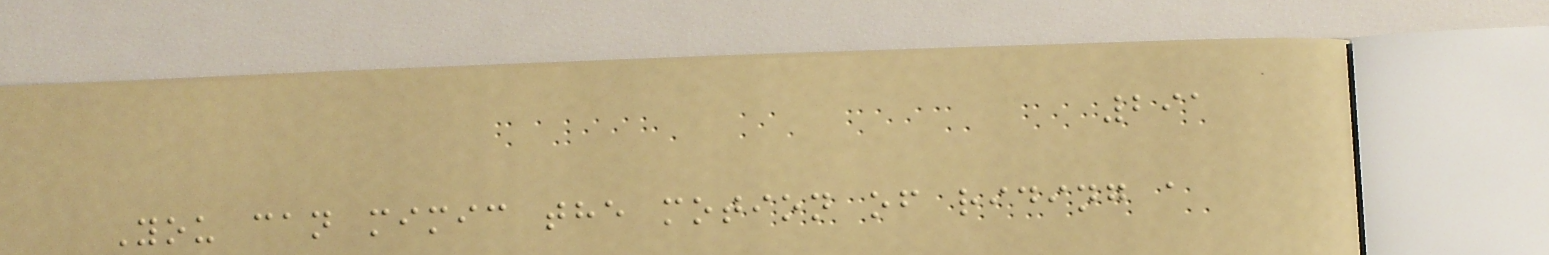291
You can mimic the motion of riding a
